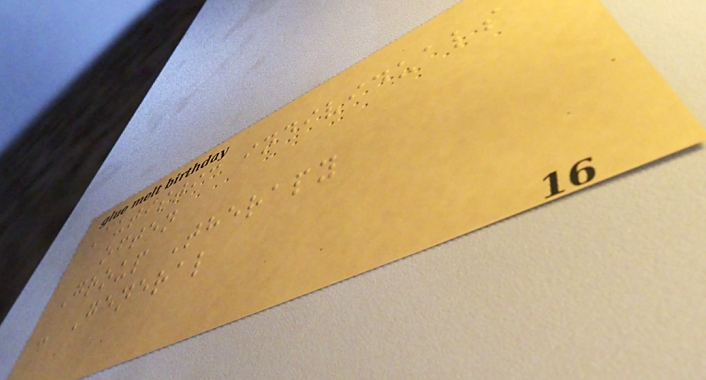Autistic individuals
often
Group Therapy
- General
